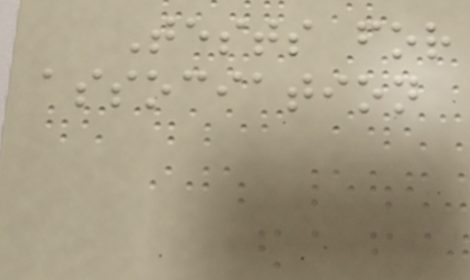Tests for
association
